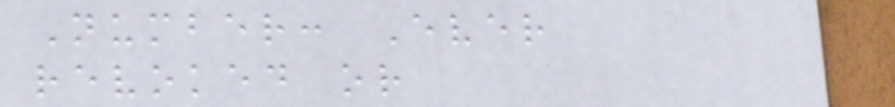Number: Ever
revoked or
